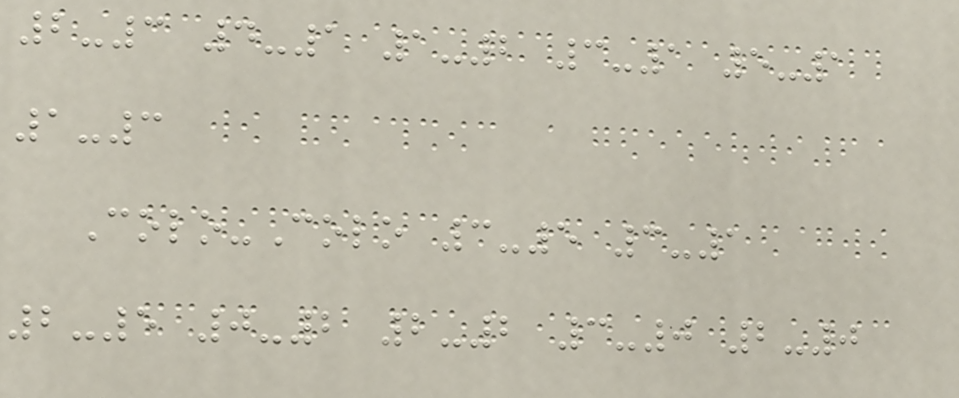2-3 4-1 1-2 3-1 5-1
1-3
Colo-Colo 3-5 3-1
2-5 0-2 2-2 3-0 2-0
